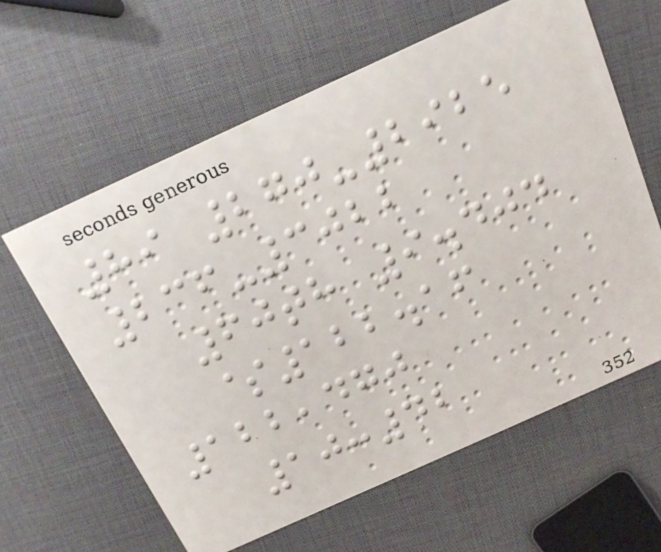89 270-2925
236-3022
60th 9.404
$122.16
122,470
10:42
